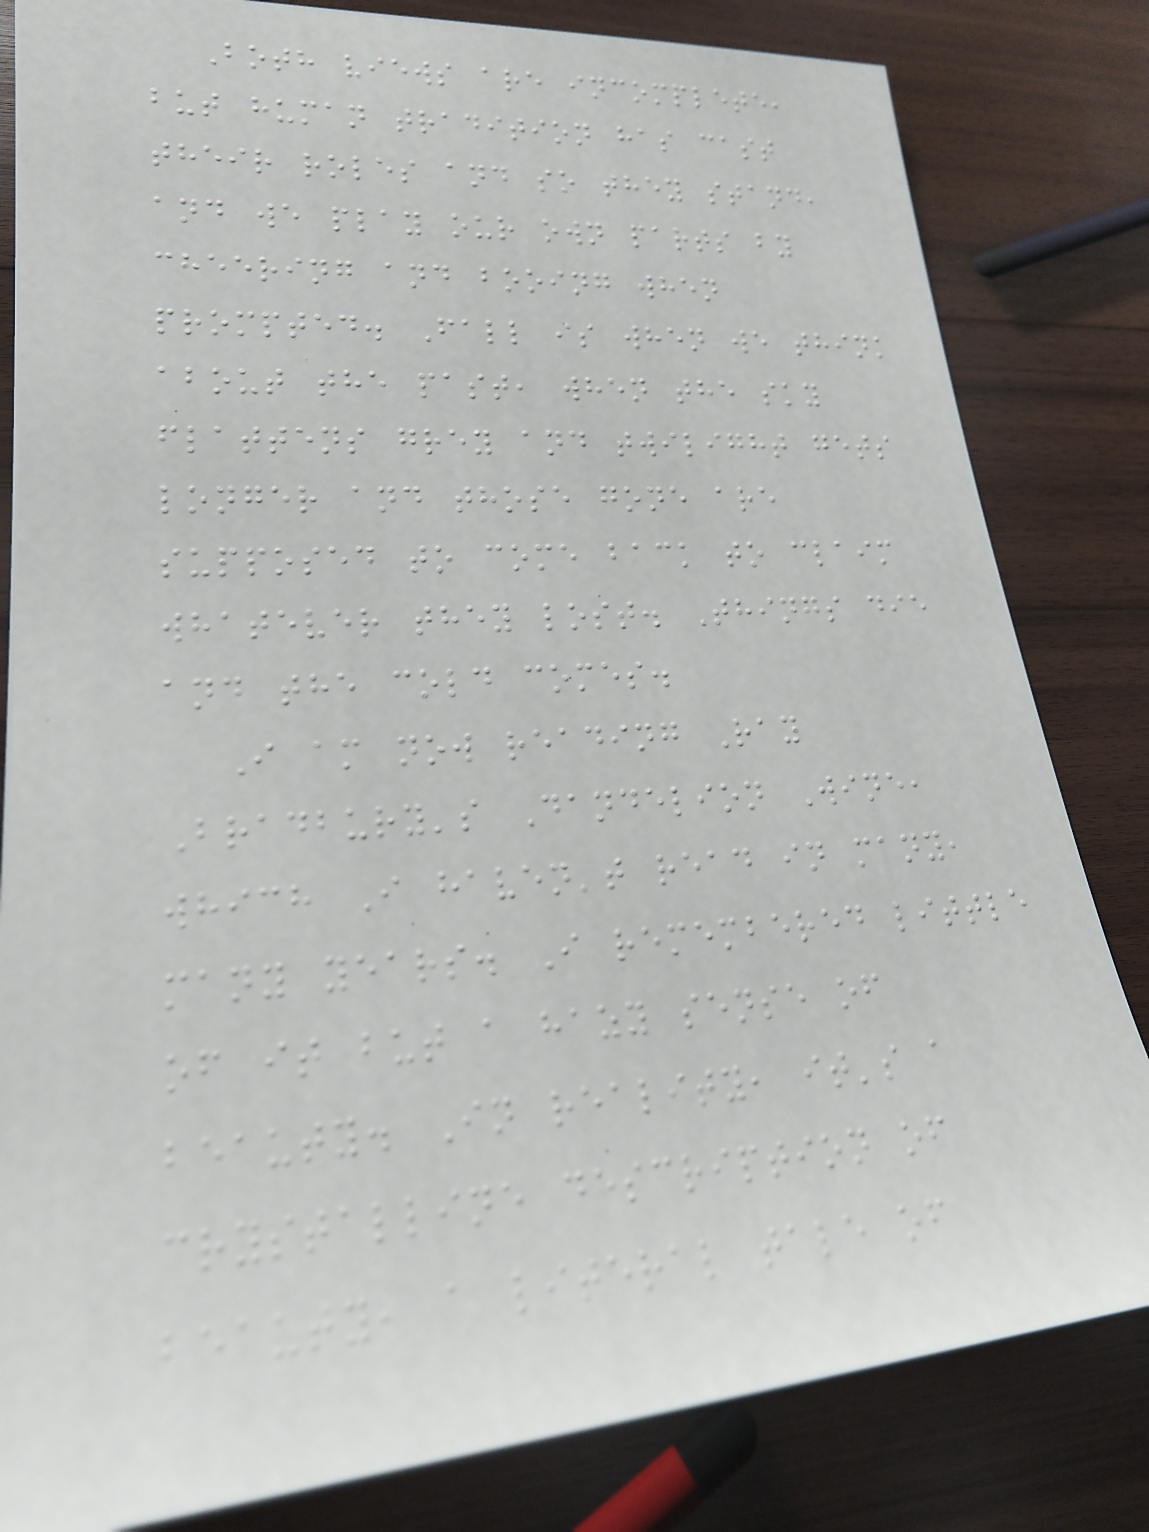Both views are incomplete,
but human tradition has cast
their roles and so they stand,
and we play our own parts by
cheering and booing when
prompted. Fall is when we think
about the past, when the sky
flattens grey and twilight gets
longer and those gone are
supposed to come back to claim
whatever they lost. Things die
and the cold comes.
I am now reading Ray
Bradbury's Dandelion Wine,
which I haven't read in many,
many years. I remembered little
of it but a hazy sense of
beauty. In reality, it's a
crystalline description of
beauty, a literal tale of
